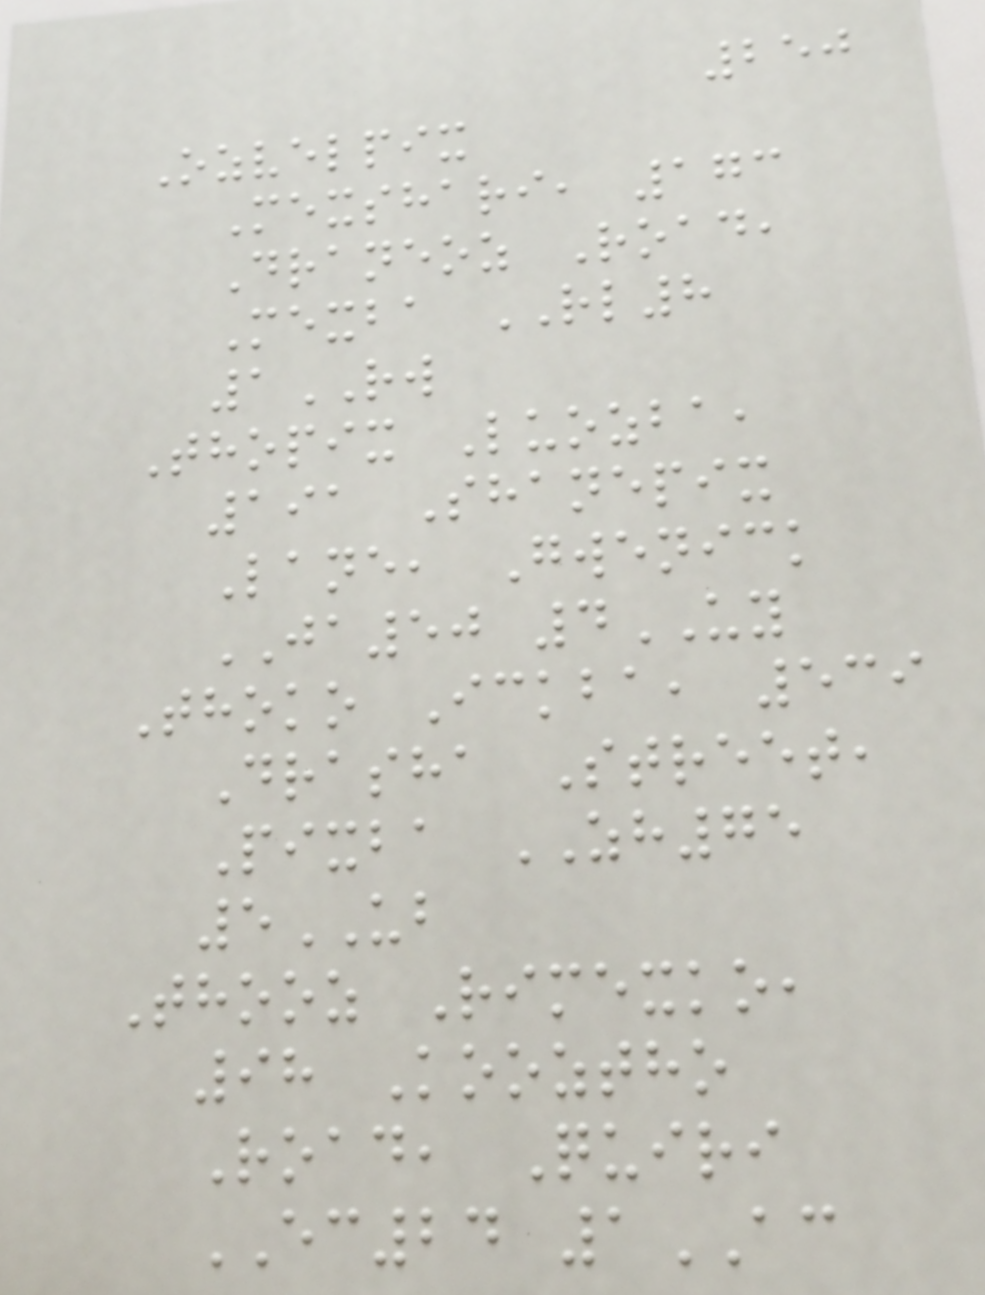250
Ozvelpix
Mexshari, 173
Draneoz Road,
Mexba RL8
1RW
Thopix Luozba,
191 Shanepix
Lane, Gwenick
JA50 4UY
Thoko Ickba, 539
Drasha Street,
Pixba ZH75
5UB
Thooz Rimexko,
98 Kooztho
Road, Quiri
EC24 1AC
